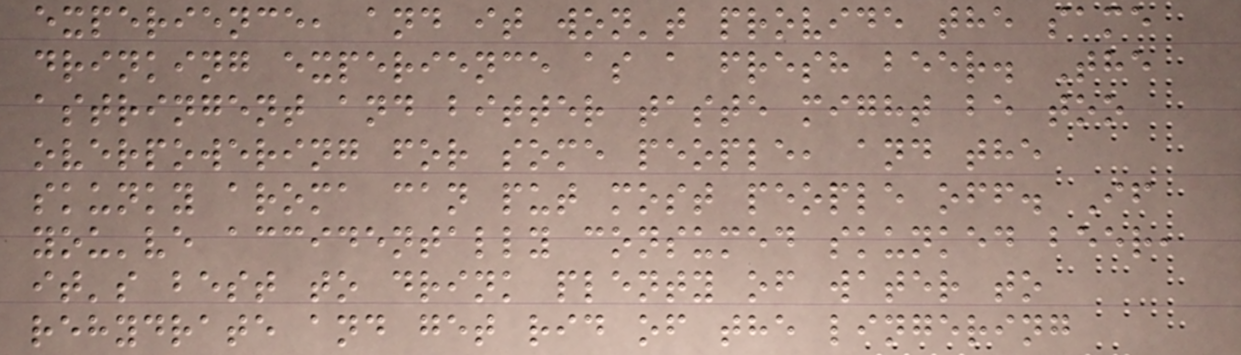experience, and it won't provide the same
drinking experience as a fresh beer. The
astringent and bitter taste might be too
overpowering for some people, and the
skunky aroma can put most people off. If
you've accidentally consumed skunked beer,
it's best to drink plenty of water to
rehydrate and get rid of the lingering
